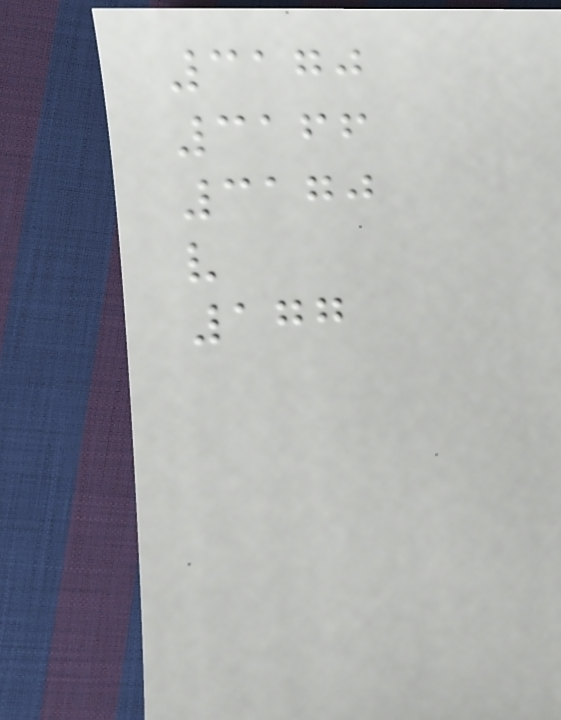3170
3166
3170
v
177
